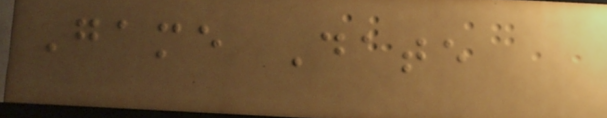Game Date
